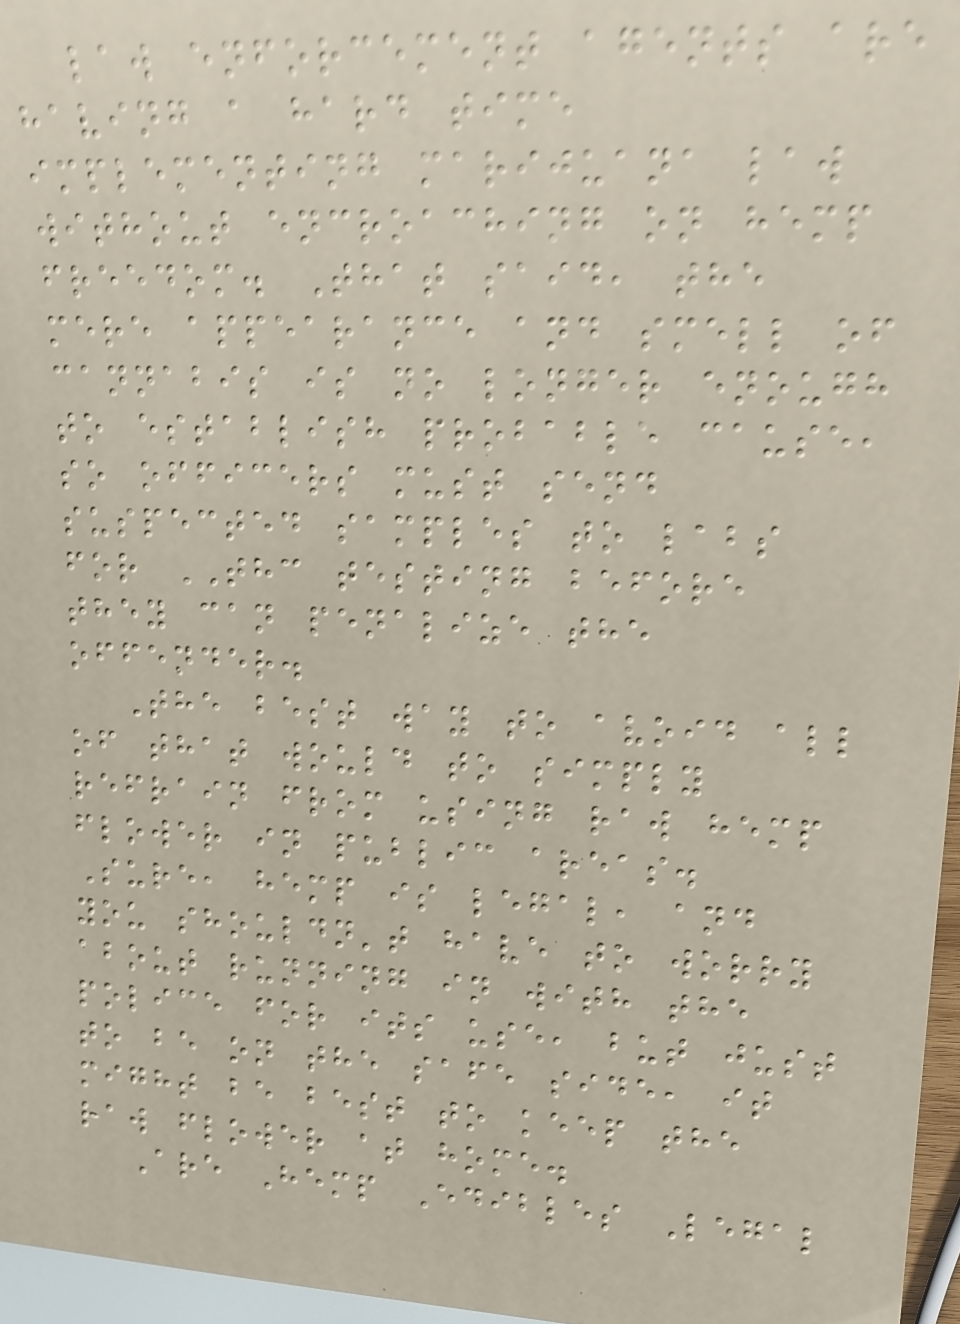law enforcement agents are
having a hard time
implementing marijuana law
without encroaching on hemp
freedom. That said, the
mere appearance and smell of
cannabis is no longer enough
to establish probable cause,
so officers must send
suspected samples to labs
for THC testing before
they can penalize the
offender.
The best way to avoid all
of that would to simply
refrain from using raw hemp
flower in public areas.
Sure, hemp is legal, and
you shouldn't have to worry
about running in with the
police for its use, but just
to be on the safe side, it
might be best to keep the
raw flower at home.
Are Hemp Edibles Legal
